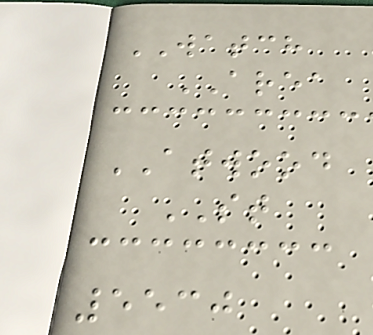WATCH
AREA
ATWOOD
ST
5530
